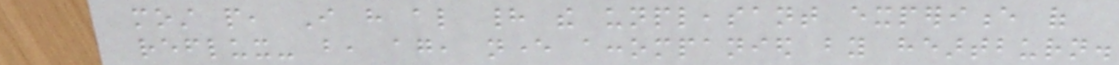most people, I have also had the unpleasant experience of
reflux- but, again, never accompanied by heartburn.
